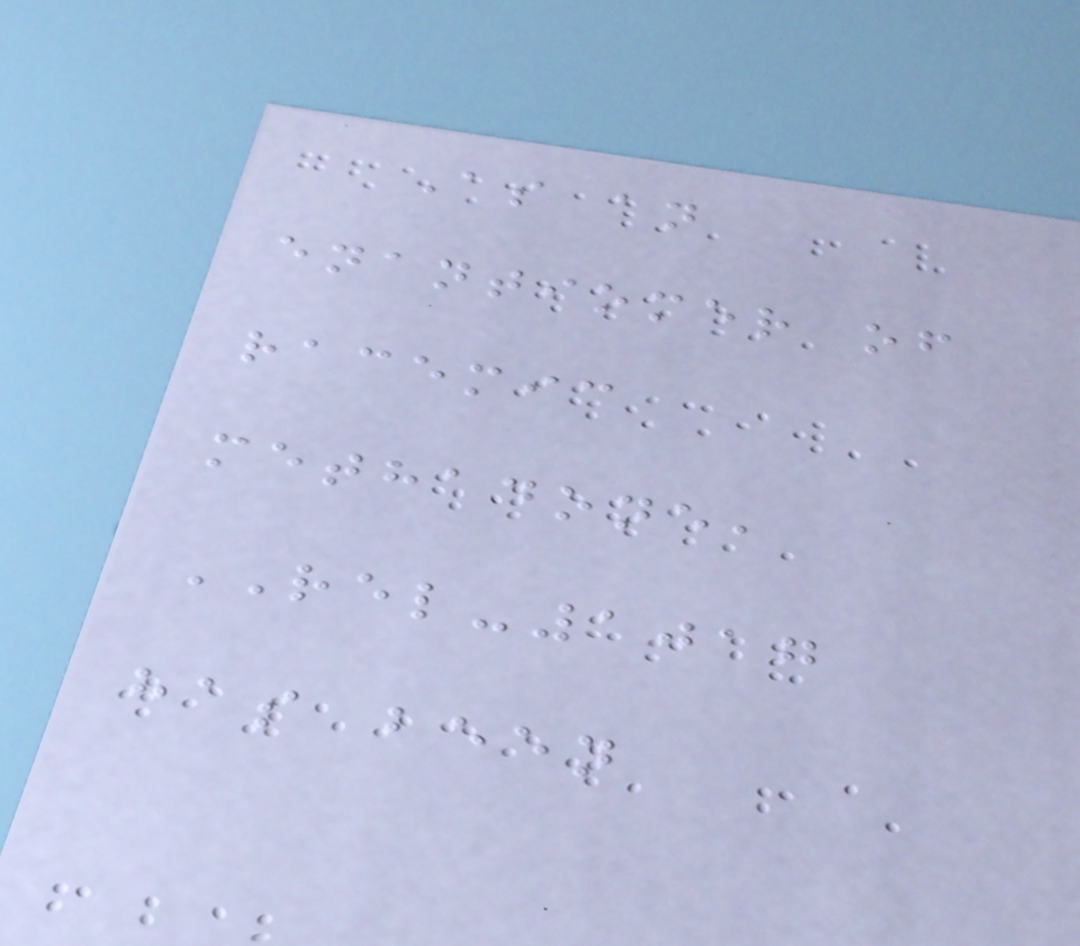As an
enantiomer of
racemic
methadone,
REL-1017
has been
